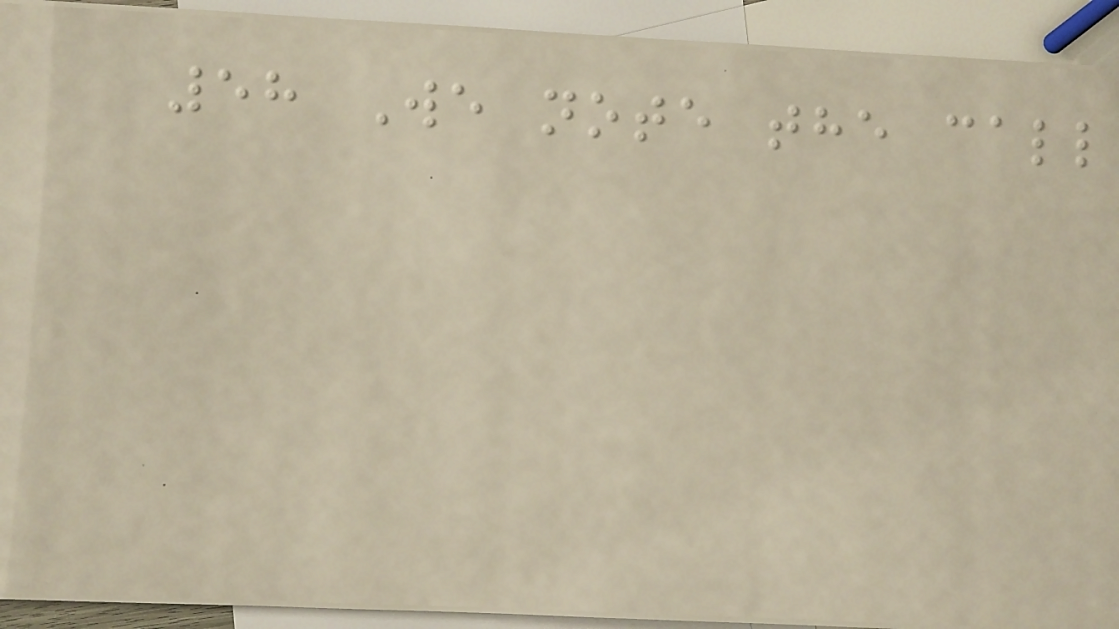58 We note the call
